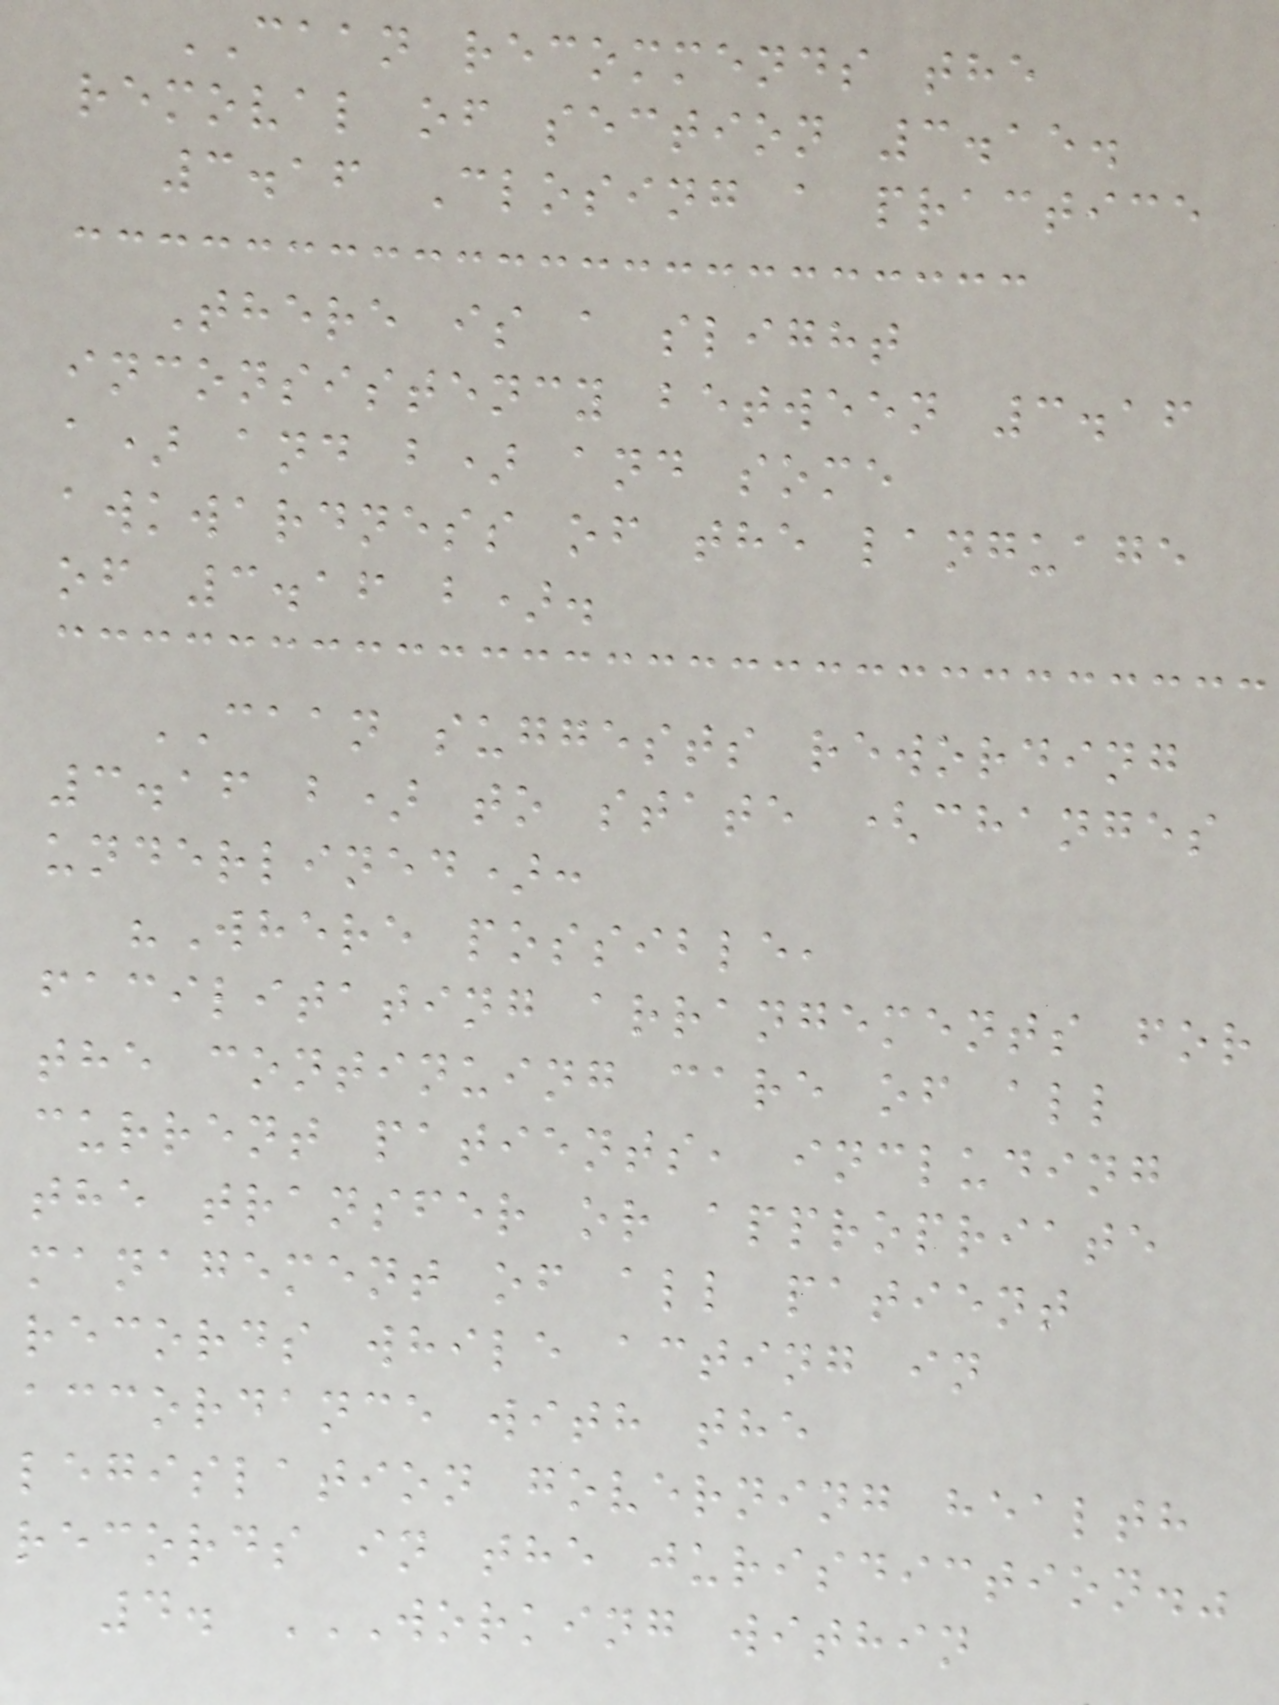CAAN recommends the
removal of section 3.15.
3.16 Closing a practice
There is a slight
inconsistency between 3.16
a) and b) and some
awkwardness of the language
of 3.16 b).
CAAN suggests rewording
3.16 b) to state (changes
underlined):
"Where possible,
facilitating arrangements for
the continuing care of all
current patients, including
the transfer or appropriate
management of all patient
records while acting in
accordance with the
legislation governing health
records in the jurisdiction."
4. WORKING WITHIN
